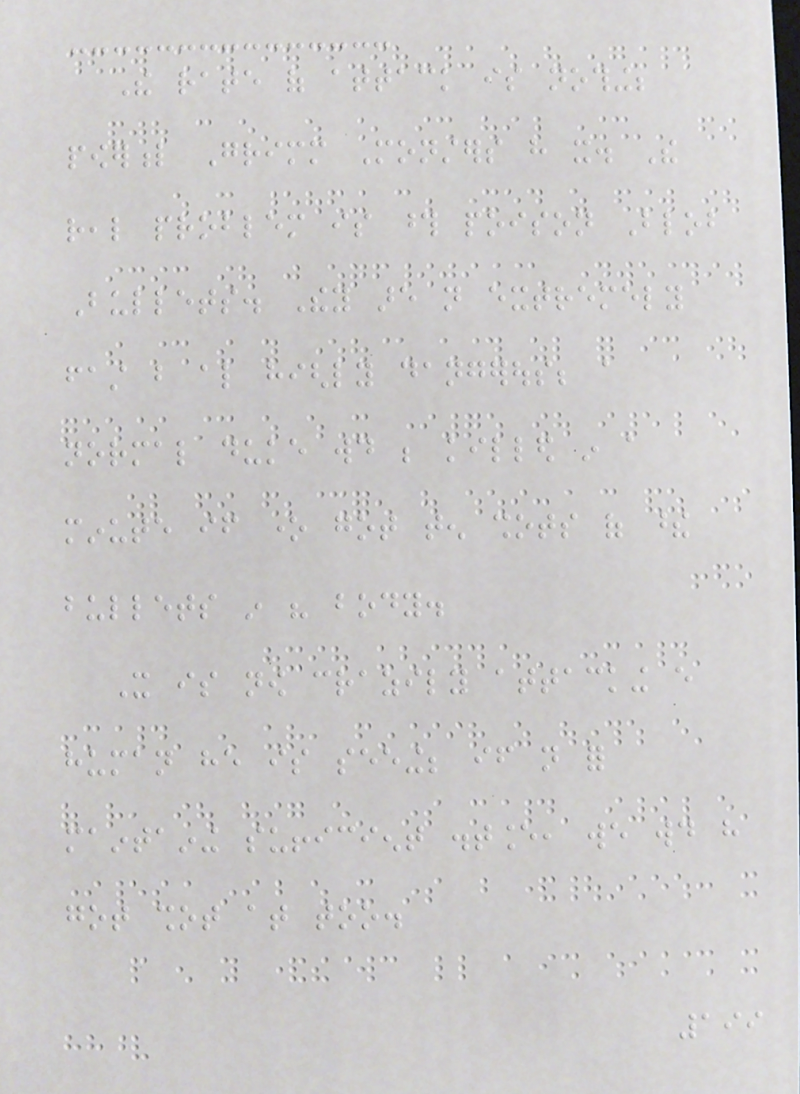The rate of attack is nothing;
powerful Grimm Monsters have it. The
real problem is those poison Blob
Bullets. They are not extremely
fast but also highly dangerous; a
normal duke would be killed in a
minute if one got ten shots of these
bullets in his body.
It is now crazily attacking every
human he is seeing; if not for
maintaining sufficient distance, we would have
got shot at too.
199
